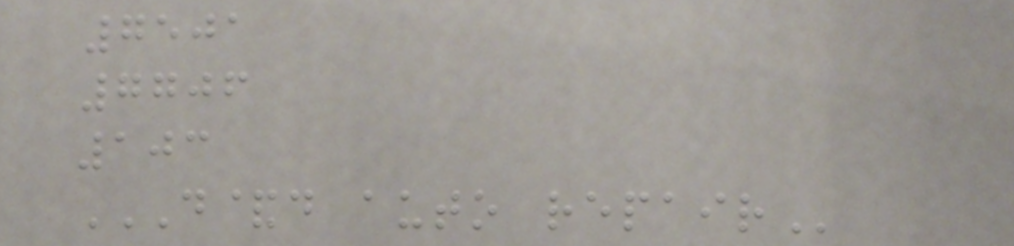7501
7706
103
D&D AUTO REPAIR
